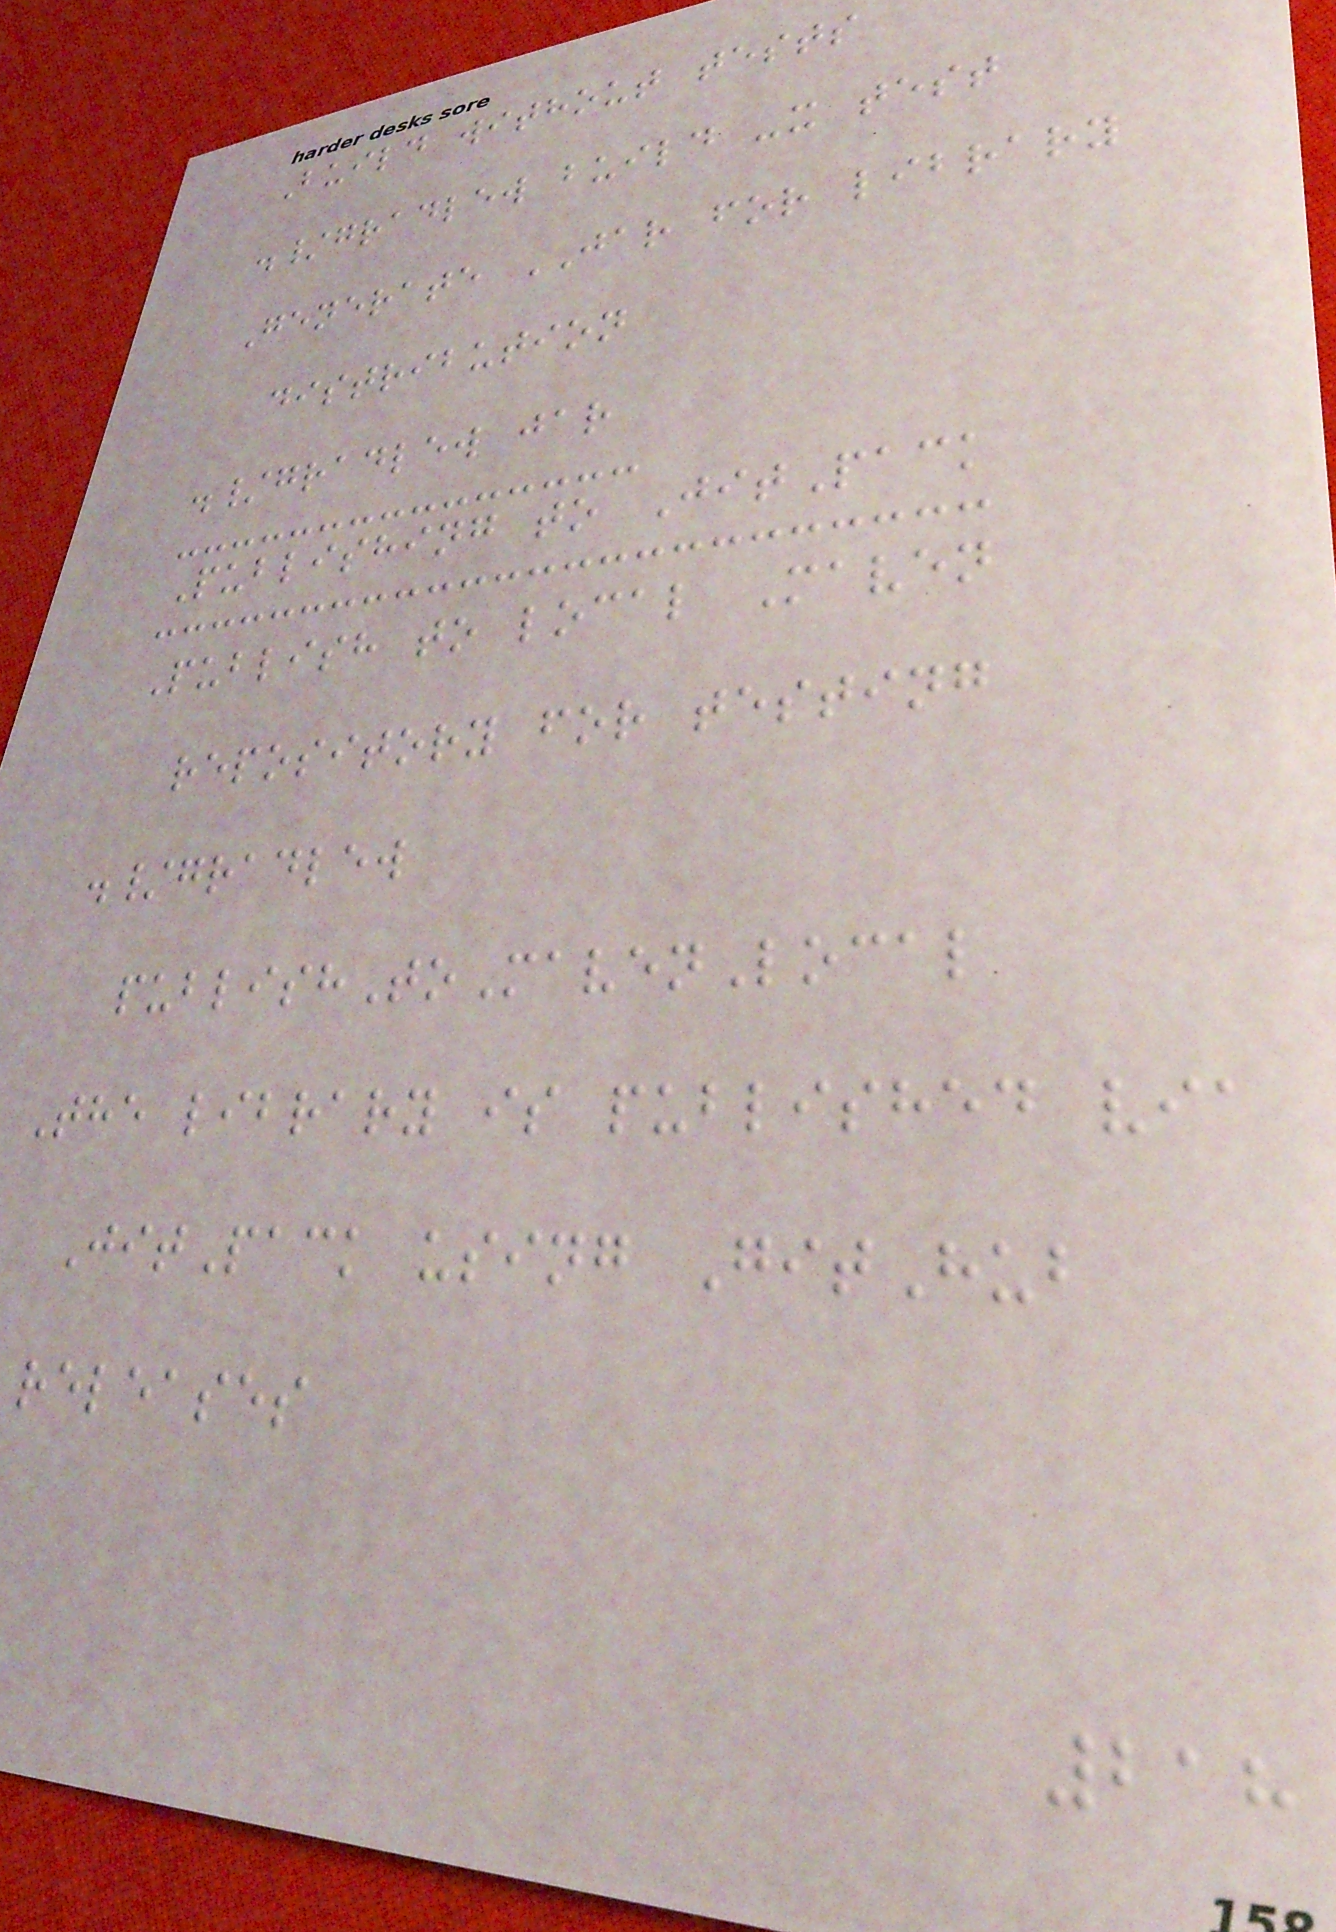Build without tests
./gradlew build -x test
Generate JAR for library
distribution
./gradlew jar
Publishing to JitPack
Publish to local Maven
repository for testing
./gradlew
publishToMavenLocal
The library is published via
JitPack using GitHub
releases
218
